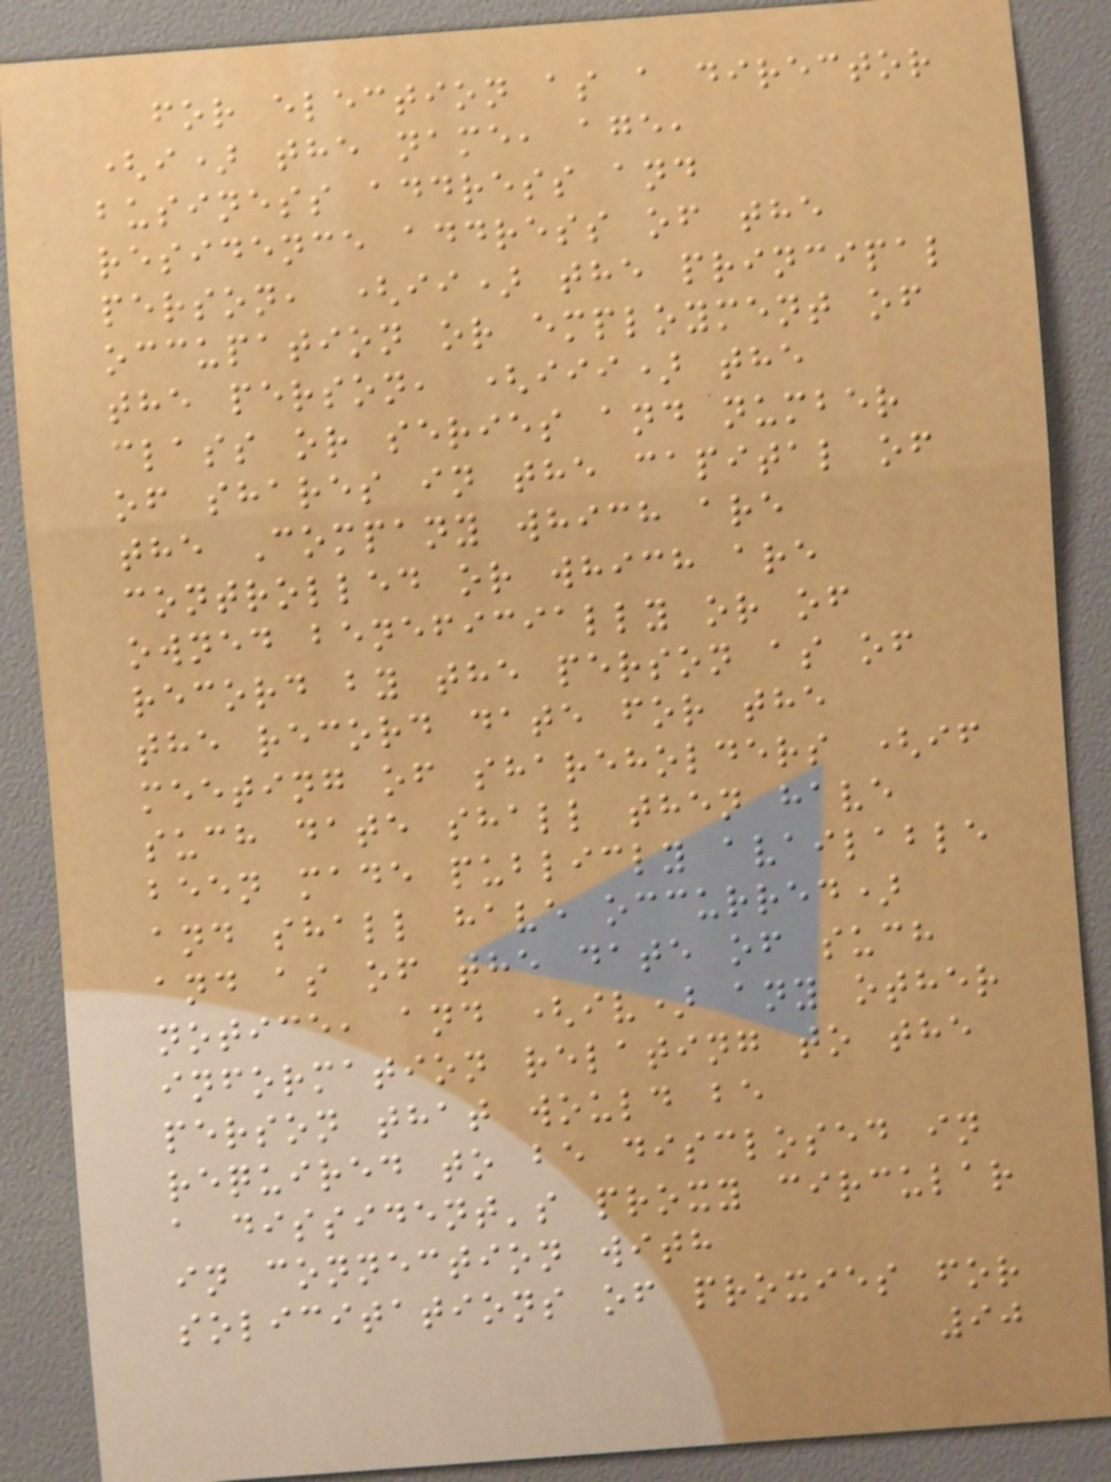for election as a director
(i) the name, age,
business address and
residence address of the
person, (ii) the principal
occupation or employment of
the person, (iii) the
class or series and number
of shares in the capital of
the Company which are
controlled or which are
owned beneficially or of
record by the person as of
the record date for the
meeting of shareholders (if
such date shall then have
been made publicly available
and shall have occurred)
and as of the date of such
notice, and (iv) any other
information relating to the
person that would be
required to be disclosed in
a dissident's proxy circular
in connection with
solicitations of proxies for
90
